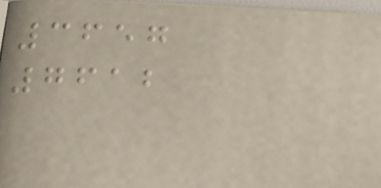3657
7612
